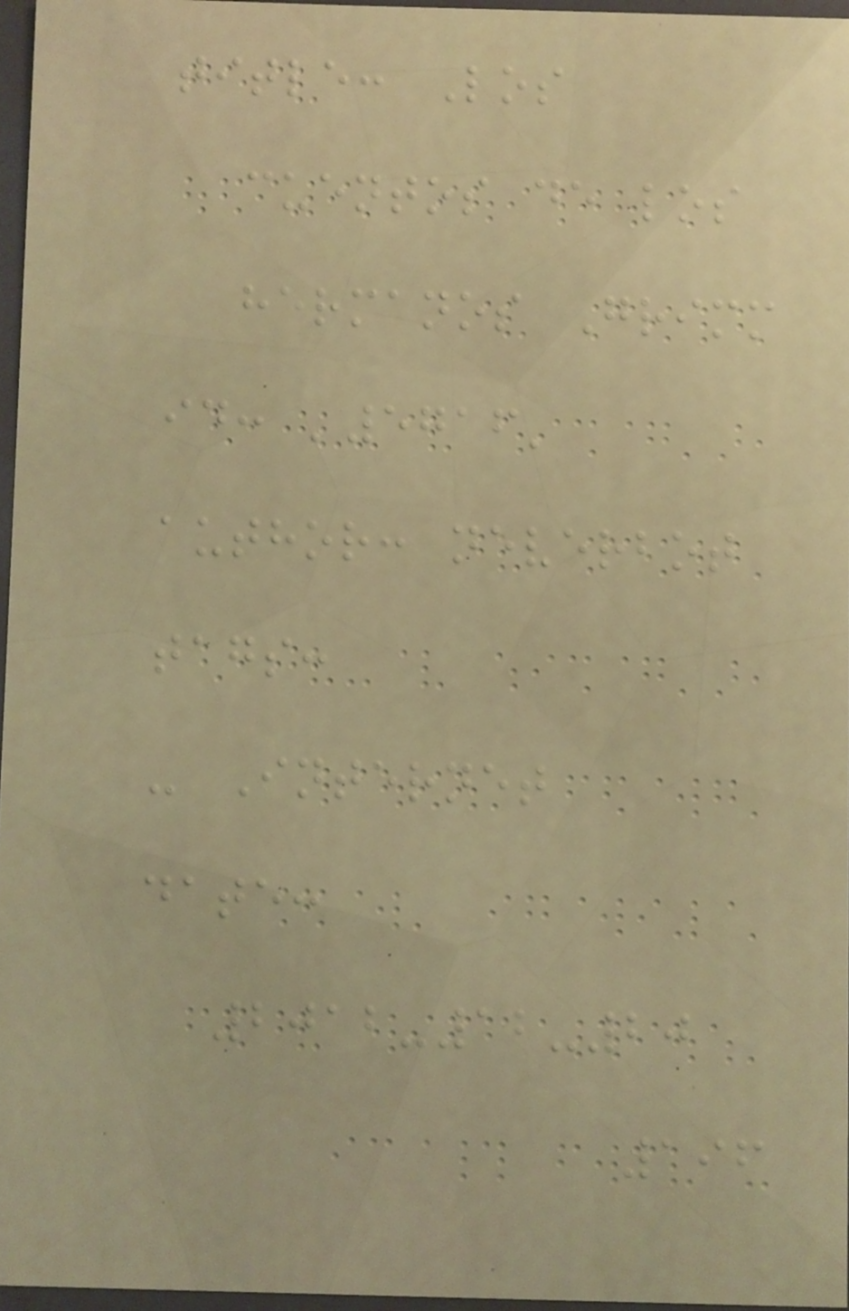title: Los
cuentos de los
hermanos Grimm
id: '5716'
author: neverbot
tags:
- Internet
date:
2012-12-20
196
